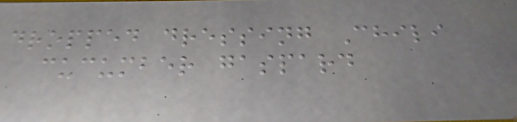dropped dressing Chili
cucumber gaspard
